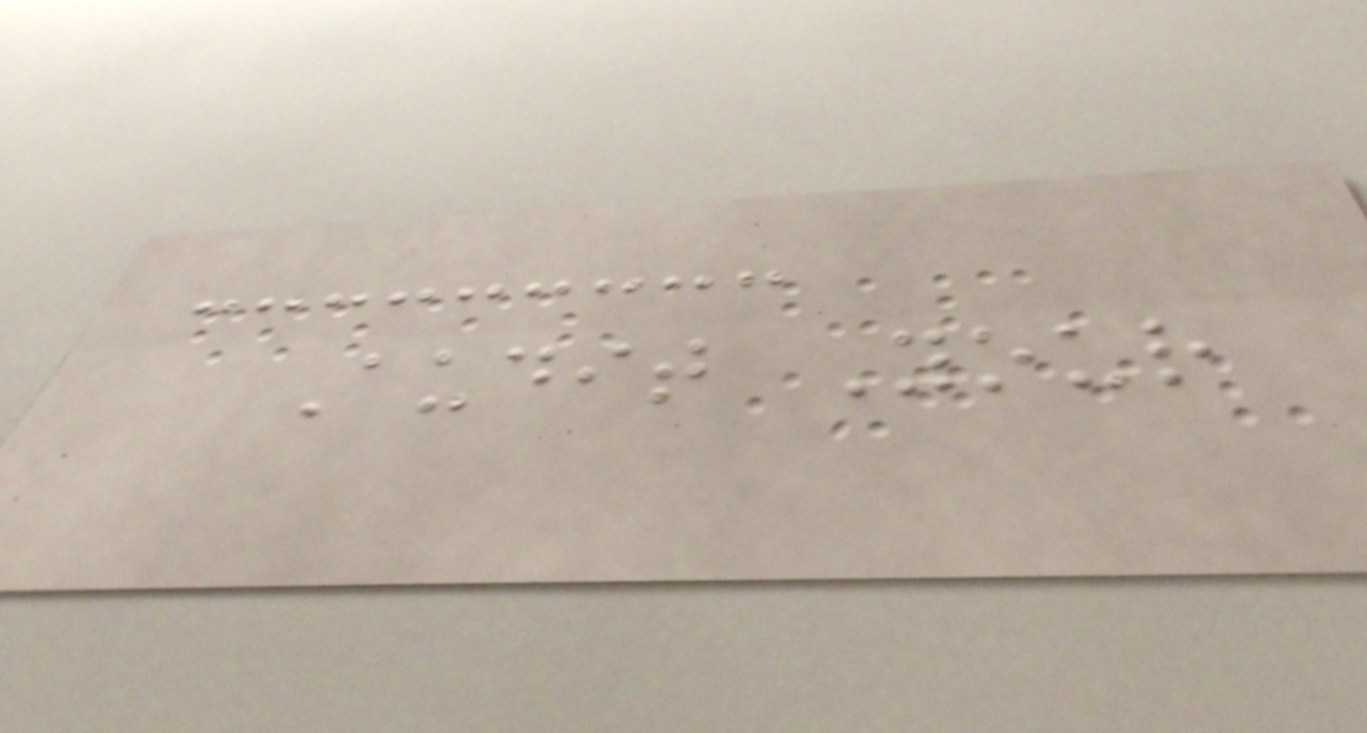Audit Your
